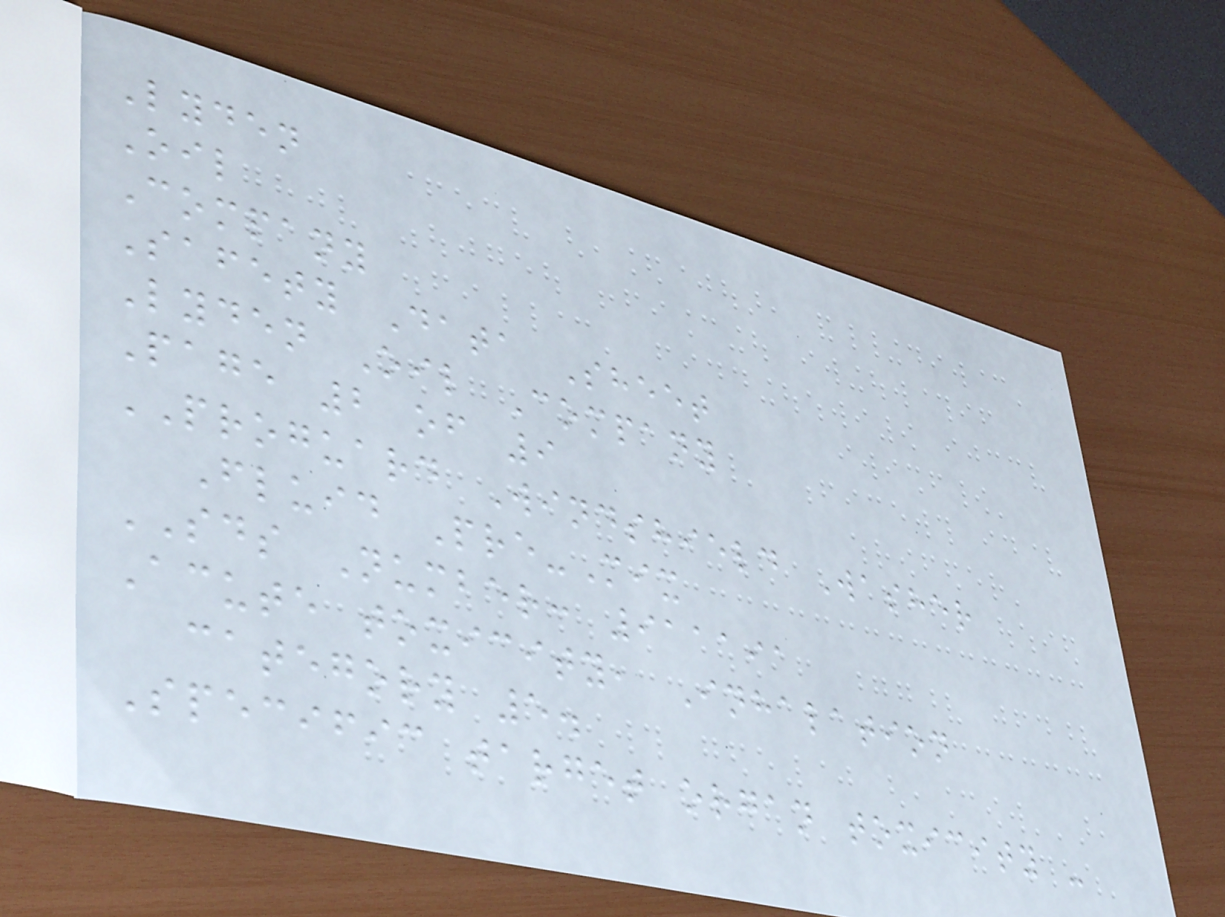Lyden
Oil
Company
Safety Data Sheet
Lyden Oil Company
Page 2 of 9
PROGUARD Windshield Washer
Fluid Pre-Mix
SDS Number: 911191
Acute toxicity, Inhalation
category 5.
Specific target organ toxicity -
